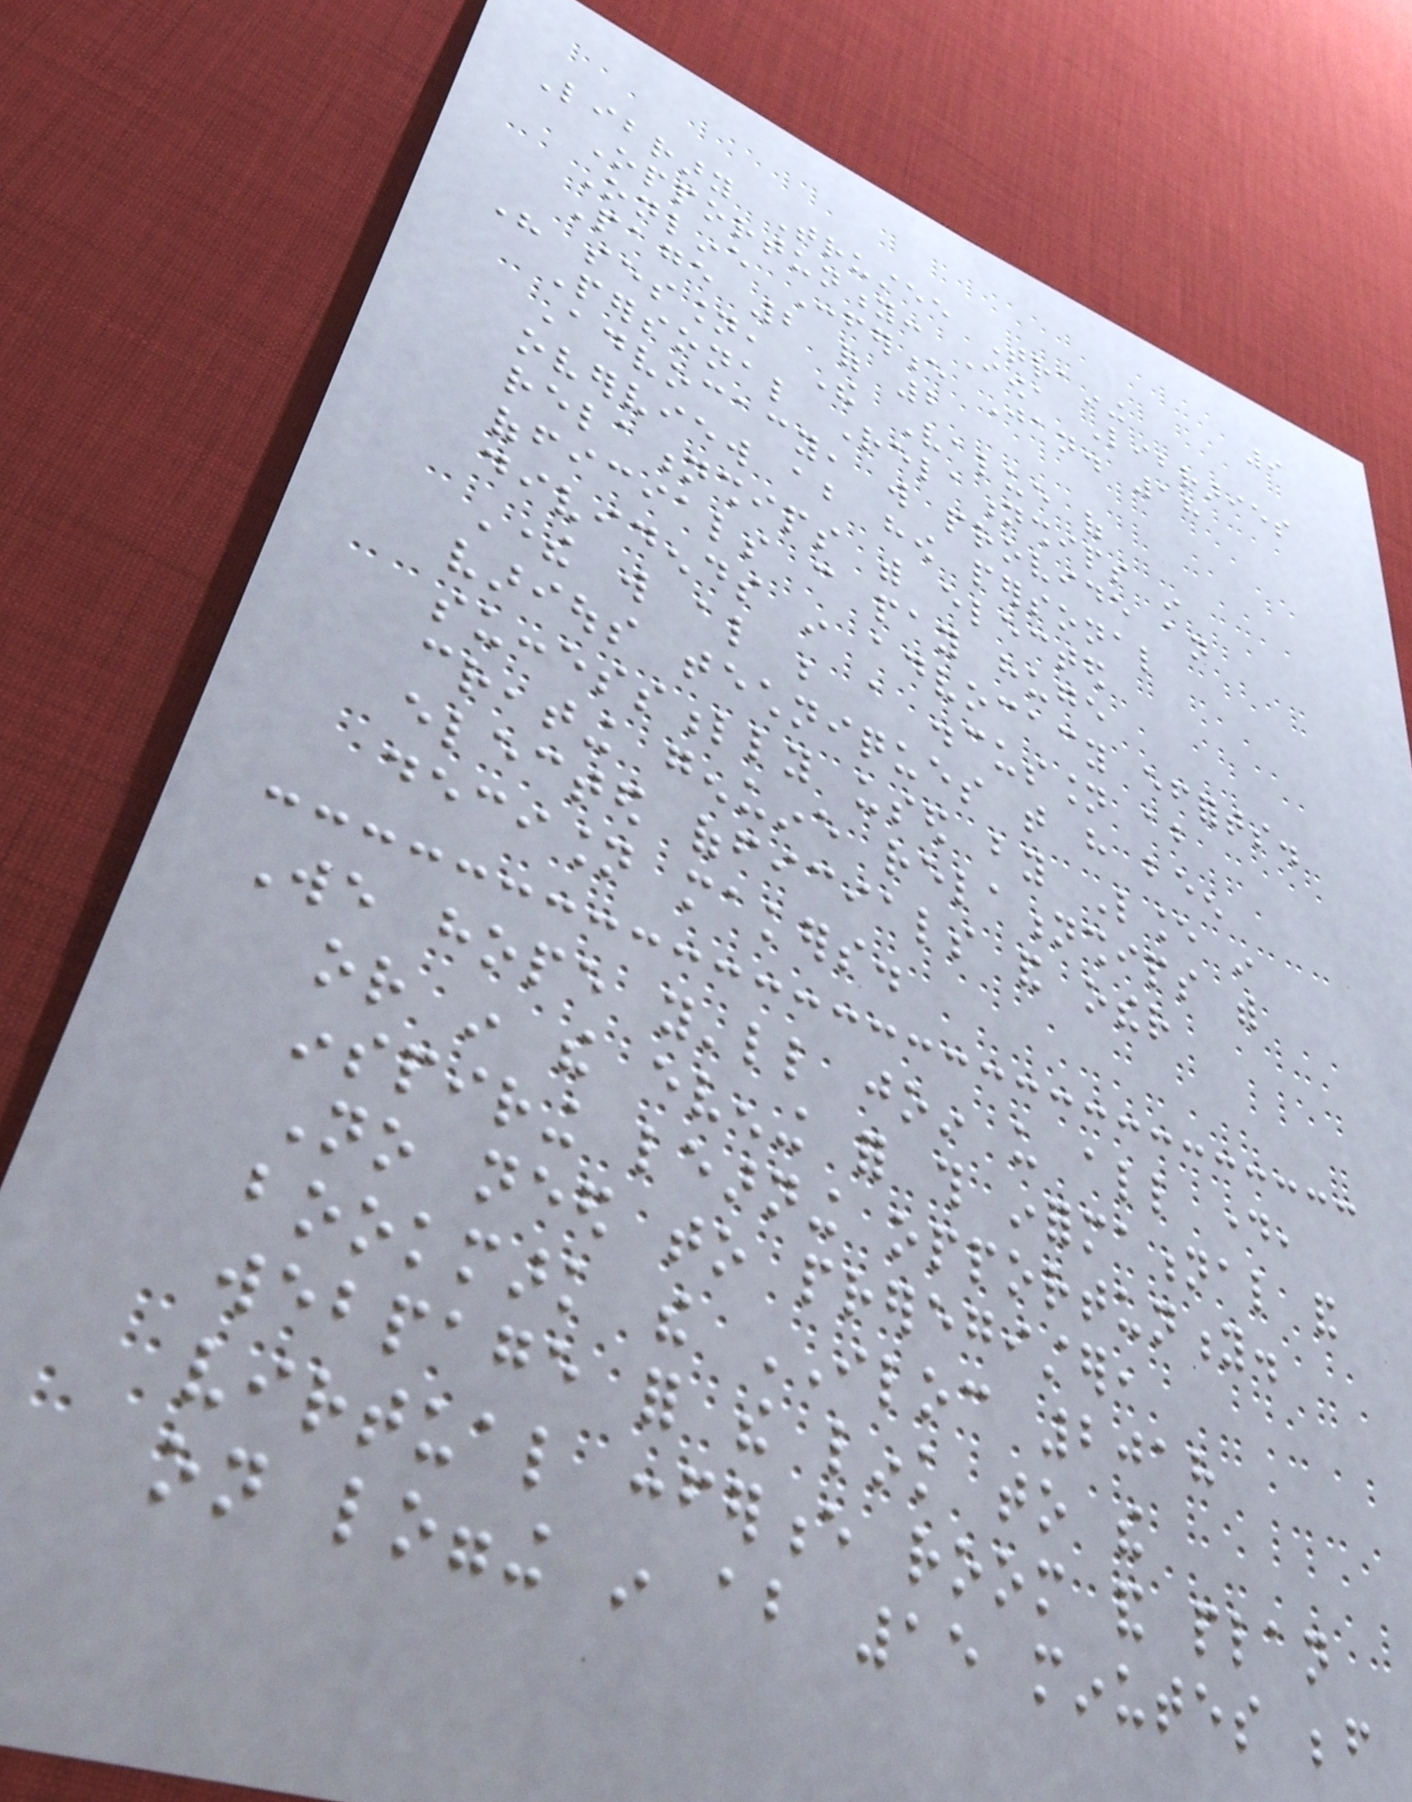9
Library Trustee Training
Opportunity: Iowa Libraries
Online Conference Jan. 18
Page 2 of 2
His session, The Value of
Personal Relationships in
Advocacy, will provide an
overview about how personal
relationships with elected
officials can pay huge
dividends in advocacy efforts.
There will also be a discussion about
various techniques that have been
successfully used by Lance in
creating genuine relationships with
elected officials and other
decision makers.
We hope you'll join us all day,
or in the evening for this informational and
inspiring learning opportunity.
No need to preregister,
bookmark the ILOC 2018
webpage for the link to the
virtual conference room and plan
on logging in about 15 minutes before
